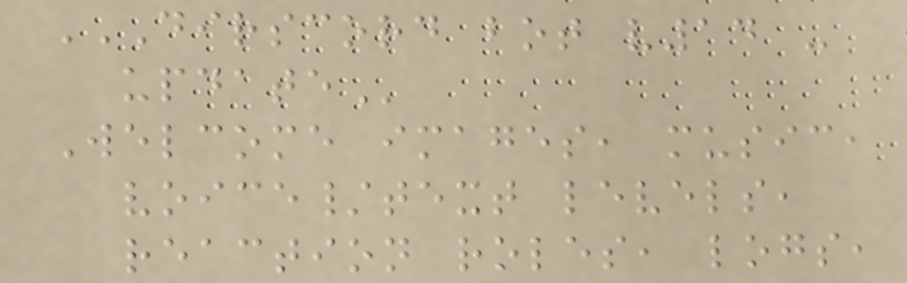DIRSCORD BOT V14 -
UPDATE
Welcome images, music,
voice/text levels,
reaction roles, logs,
